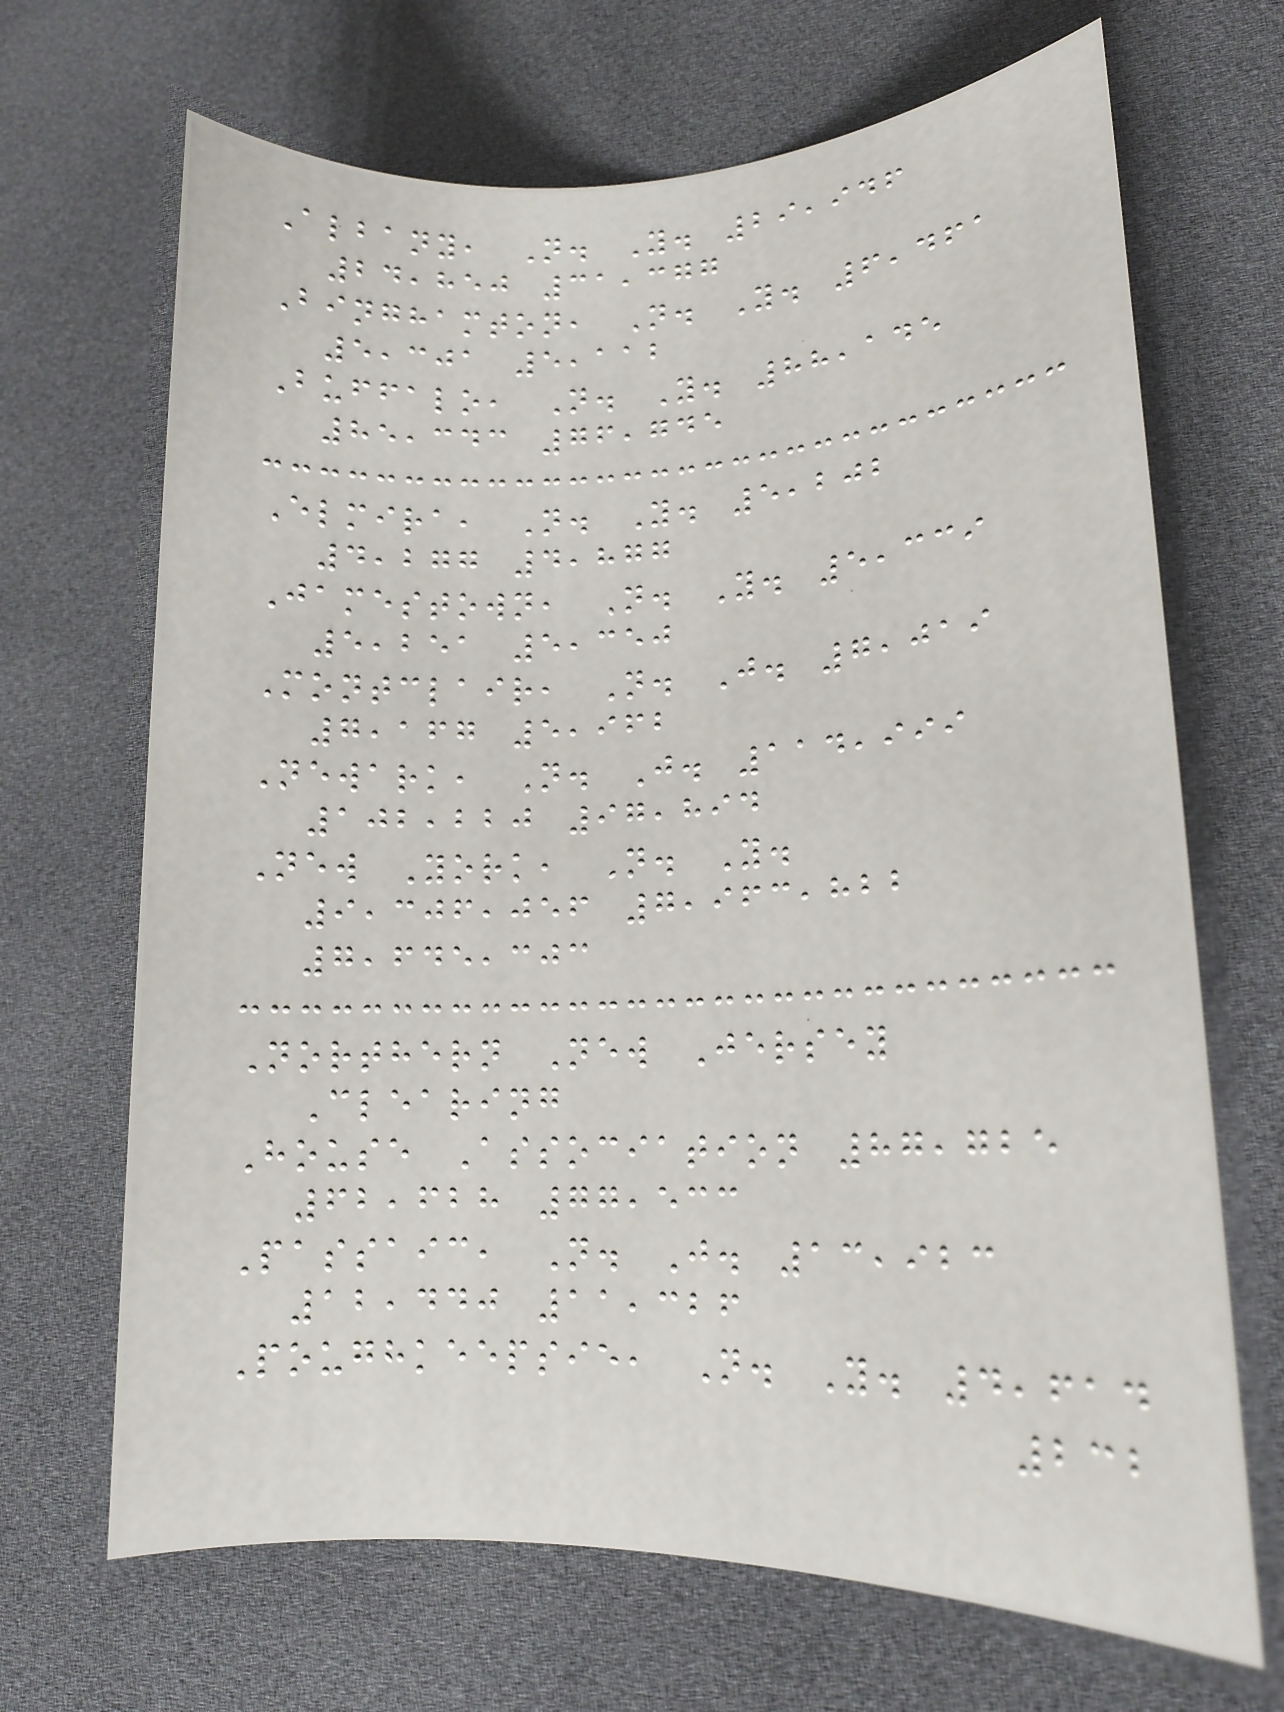Albany, N. Y. 29,946
24,850 31,377
Binghamton, N. Y. 6,461
5,301 5,112
Buffalo, N. Y. 88,145
85,343 76,745
Elmira, N. Y. 5,202
4,277 4,877
Jamestown, N. Y. 5,339
5,251 5,350
Montclair, N. J. 7,019
7,167 5,962
Newark, N. J. 114,999
102,220 97,894
New York, N. Y.
9,306,056 7,963,822
7,645,303
Northern New Jersey
Clearing
House Association 87,725
62,628 77,533
Passaic, N. J. 13,923
12,440 11,326
Poughkeepsie, N. Y. 4,614
232
